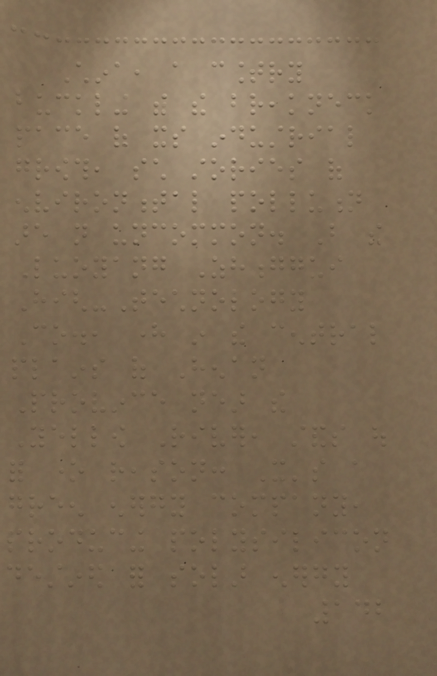China, a country
buckling with the breakneck
pace of its industrial
growth, such stories of
environmental pollution
are not uncommon. But the
Luoyang Zhonggui
High-Technology
Co., here in the central
plains of Henan
Province near the
Yellow River, stands out
for one reason: It's a
green energy company,
producing polysilicon
destined for solar energy
142
